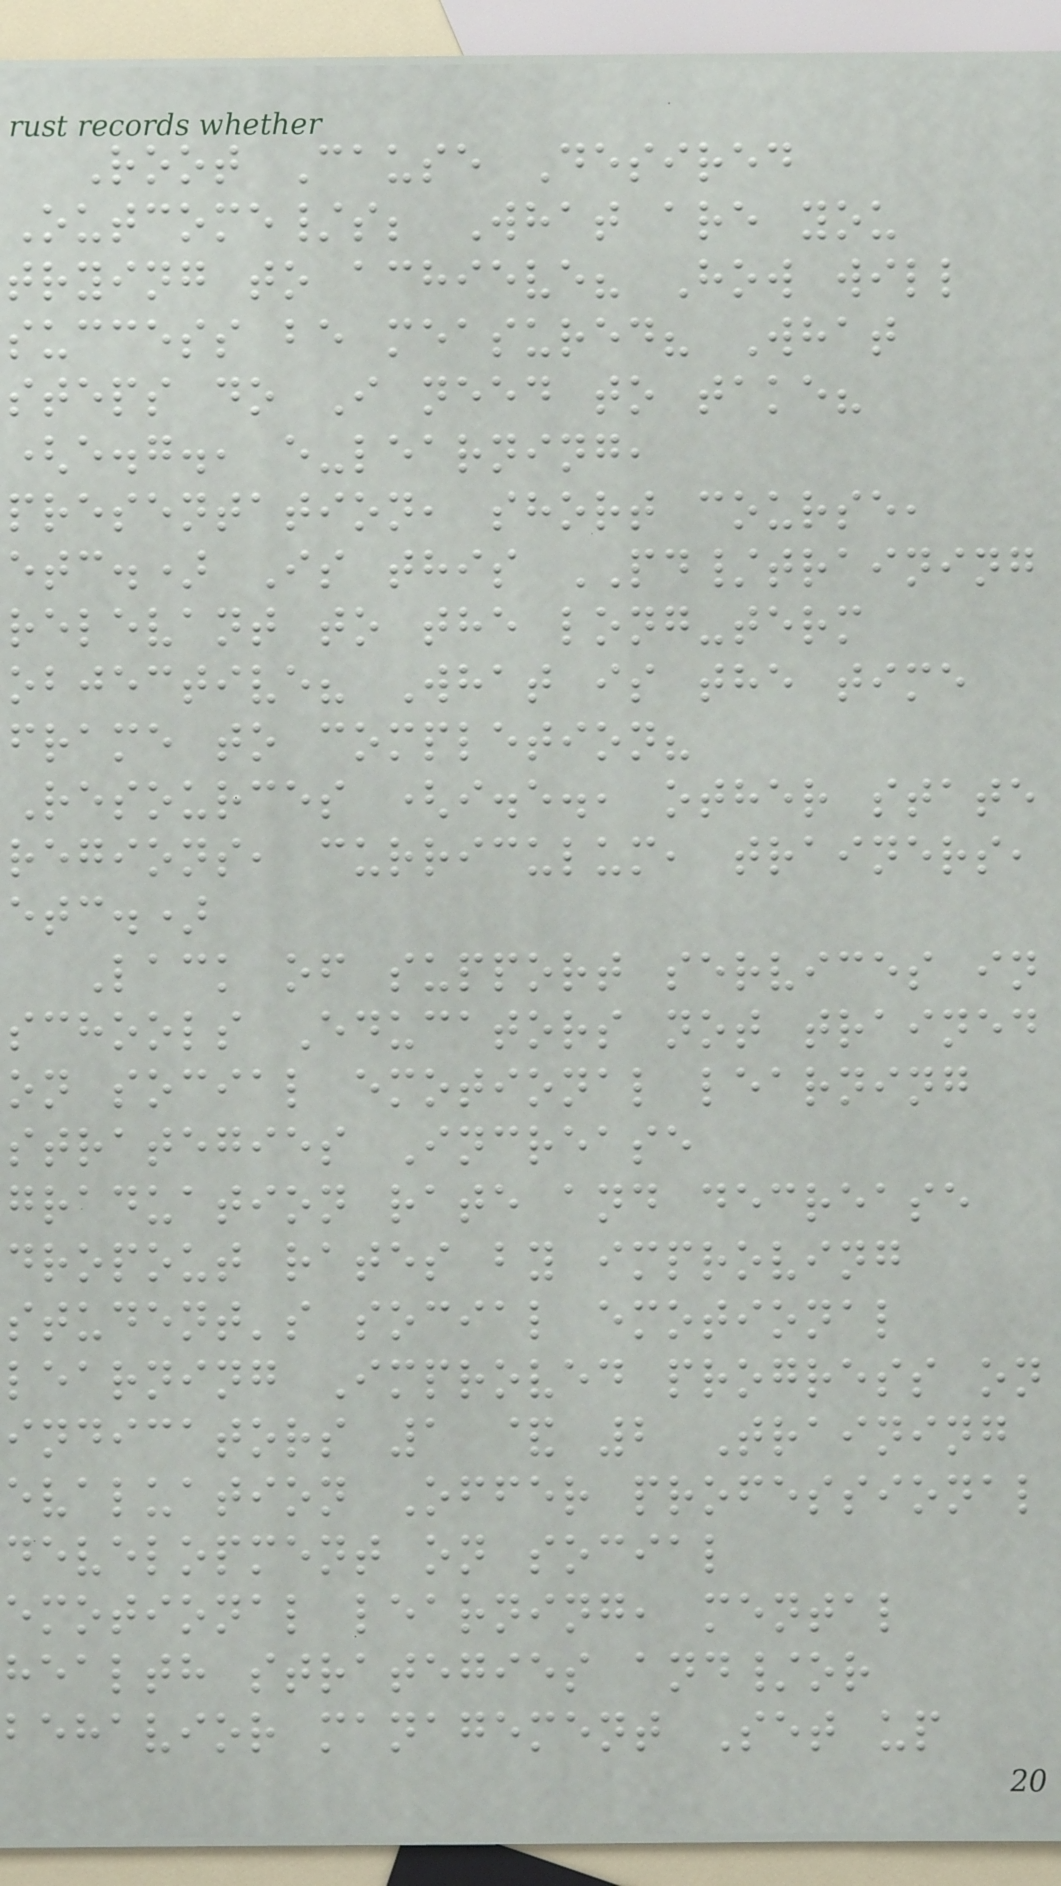Root Cause Desired
Outcome/s; What are you
trying to achieve? How will
success be measured? What
steps do I need to take?
(e.g., e-learning,
presentation, short course,
etc.) Is this PD/training
relevant to the long-term
objective? What is the time
frame to completion?
Resources (i.e., other state
regions, curriculum, trainers,
etc.)
Lack of support services in
schools Educators not trained
on social emotional learning
strategies Increase
graduation rate and decrease
dropout rates by improving
student's social emotional
learning Improved progress on
indicators 1 & 2 Training
evaluation Offer professional
development on social
emotional learning, mental
health strategies and/or
behavior management Set up
